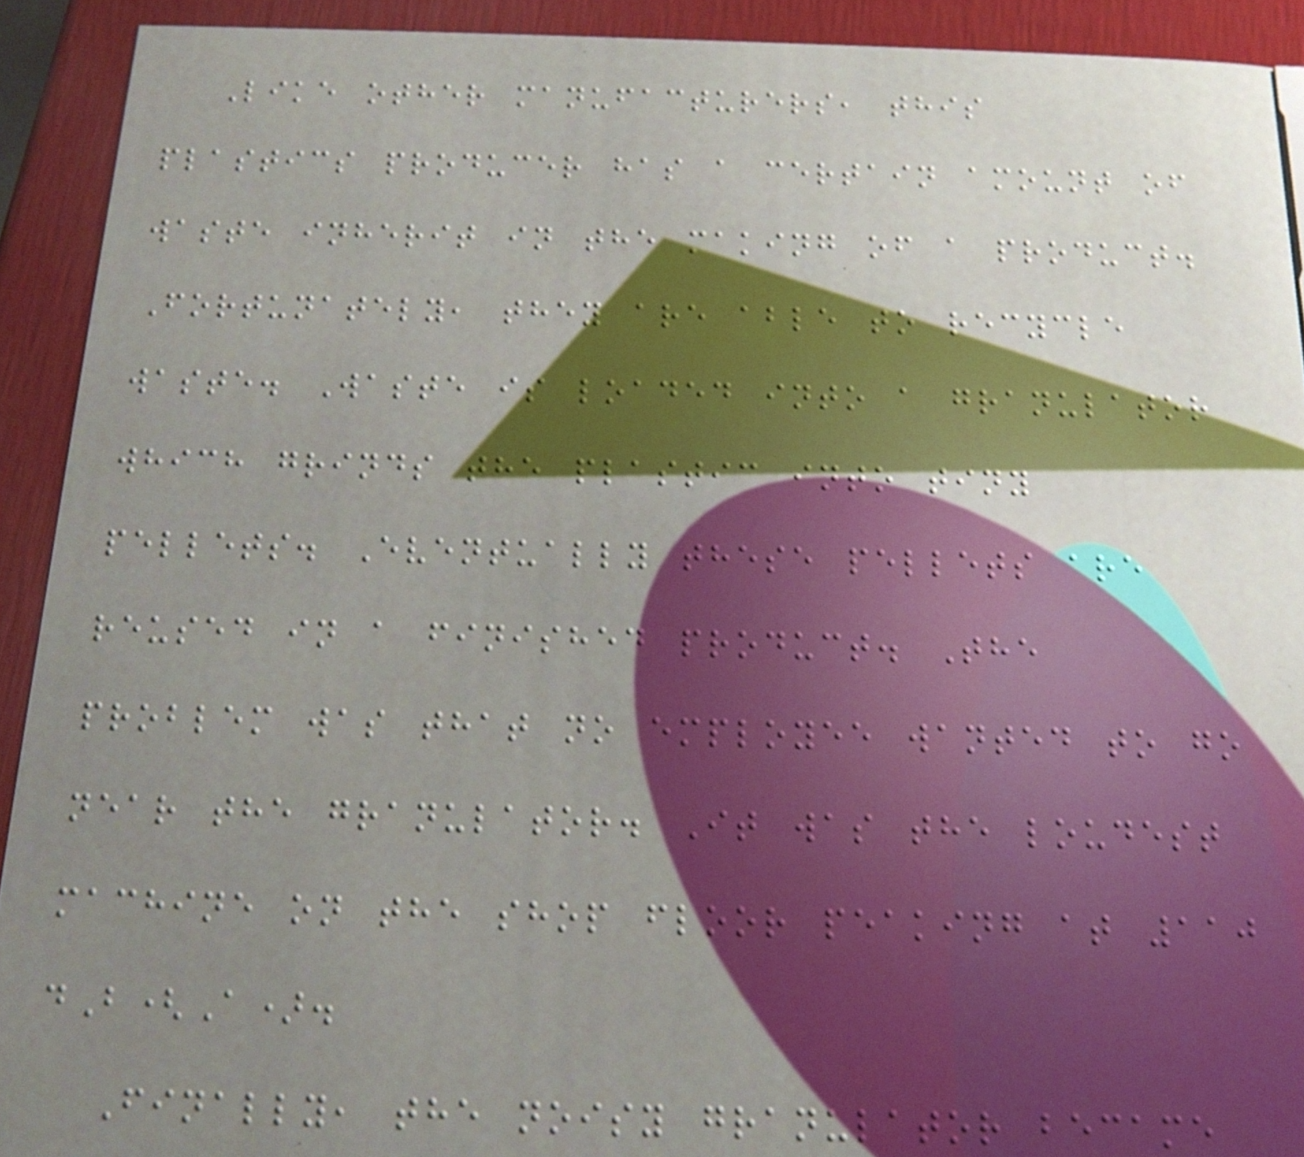Like other manufacturers, this
plastics producer has a certain amount of
waste inherit in the making of a product.
Fortunately, they are able to recycle
waste. Waste is loaded into a granulator
which grinds the plastic into tiny
pellets. Eventually these pellets are
reused in a finished product. The
problem was that no employee wanted to go
near the granulator. It was the loudest
machine on the shop floor peaking at 110
dB(A).
Finally, the noisy granulator became
